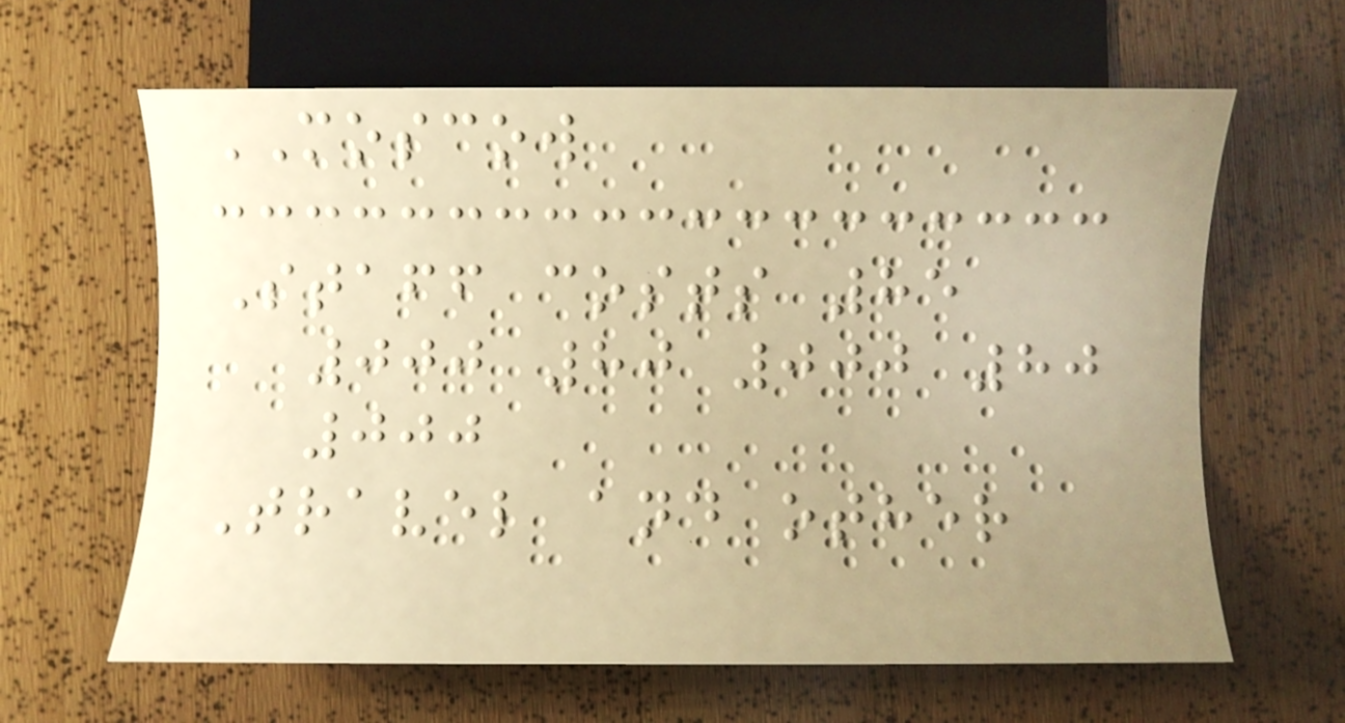MOSCOW
Staff costs 85
000 80 000 80
000
Travel and other
